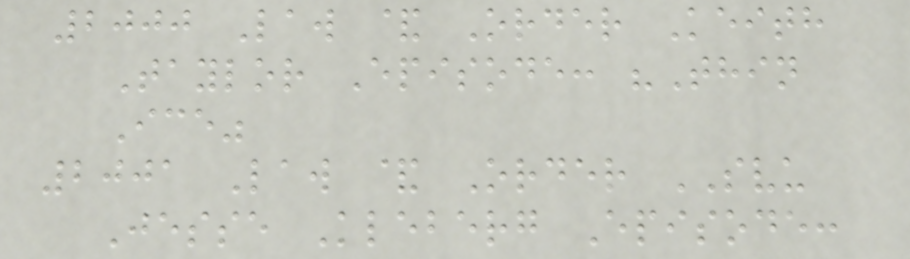2000 Law & Order Keith
Taylor Episode: "Thin
Ice"
2001 Law & Order SVU
Jesse Kleberg Episode:
